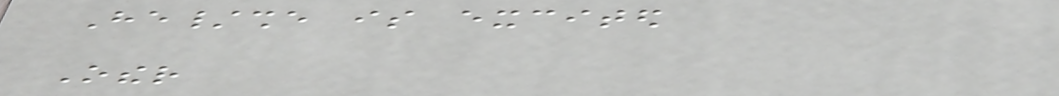He/she is excited
Other
